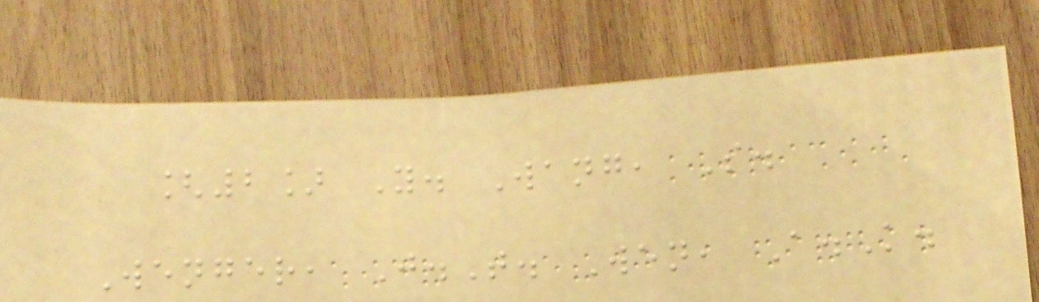[2] Y. Wang, S.
Wenger, J.T. Wen, A.K.
